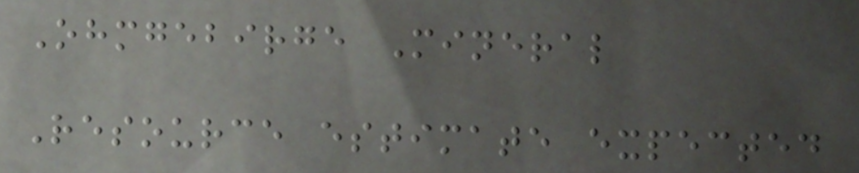Ohmgebirge Mineral
Resource estimate expected
